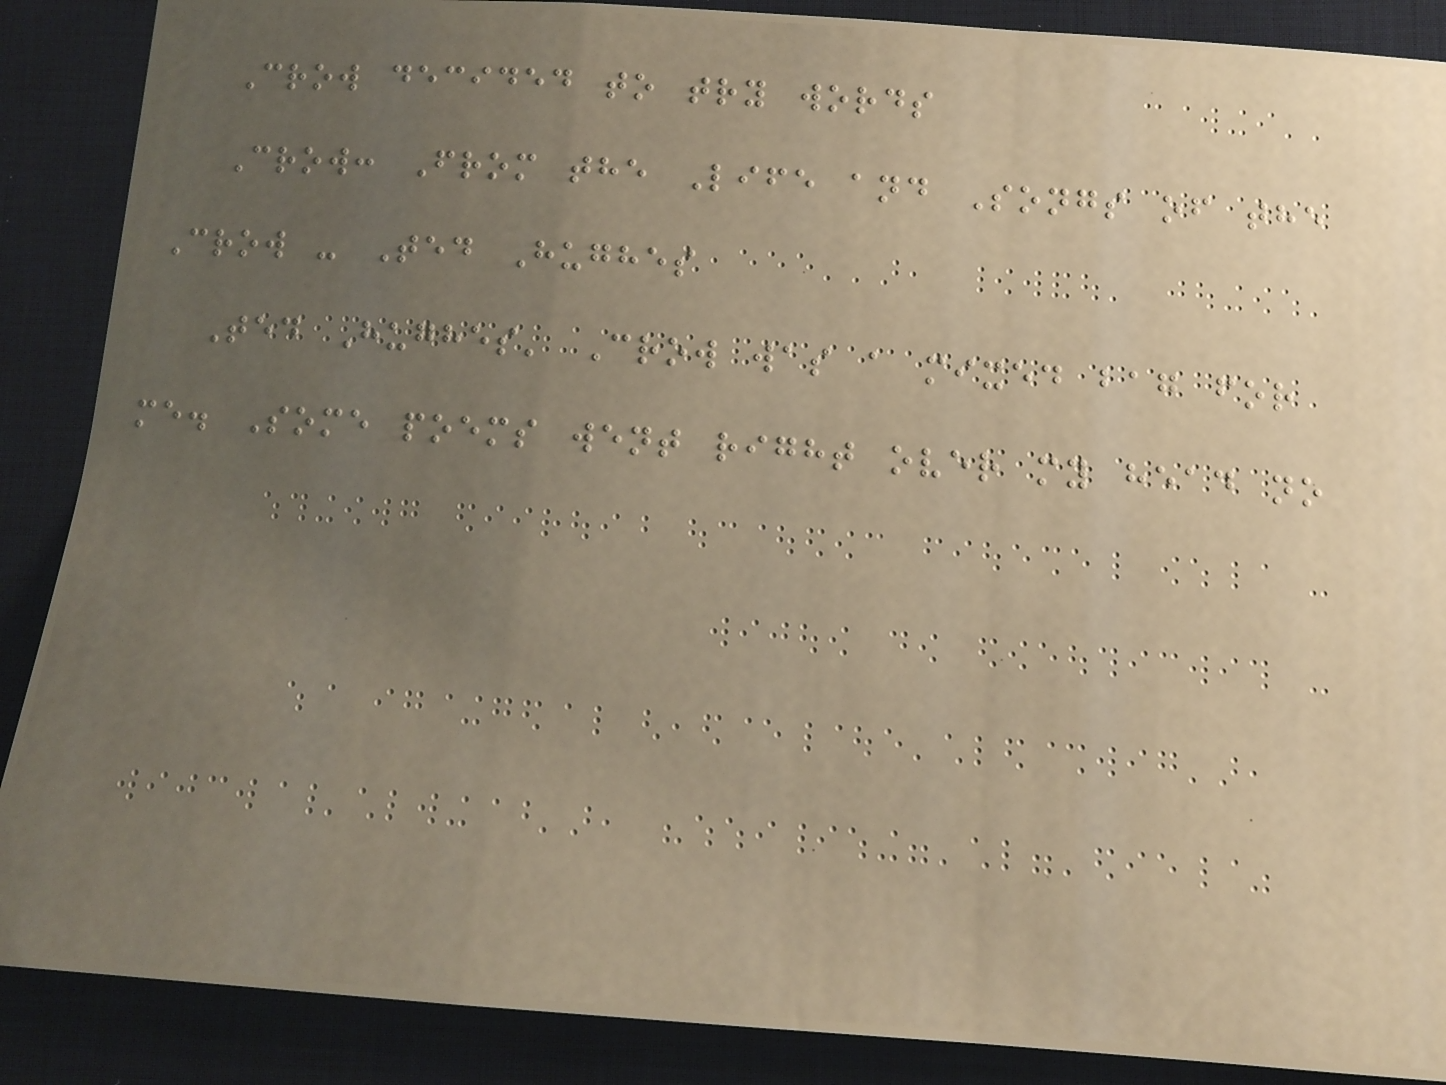Crow decided to try words
Crow: From the Life and Songs of the
Crow - Ted Hughes
Ted Hughes' Crow was a mixed bag for
me. Some poems went right over my head no
